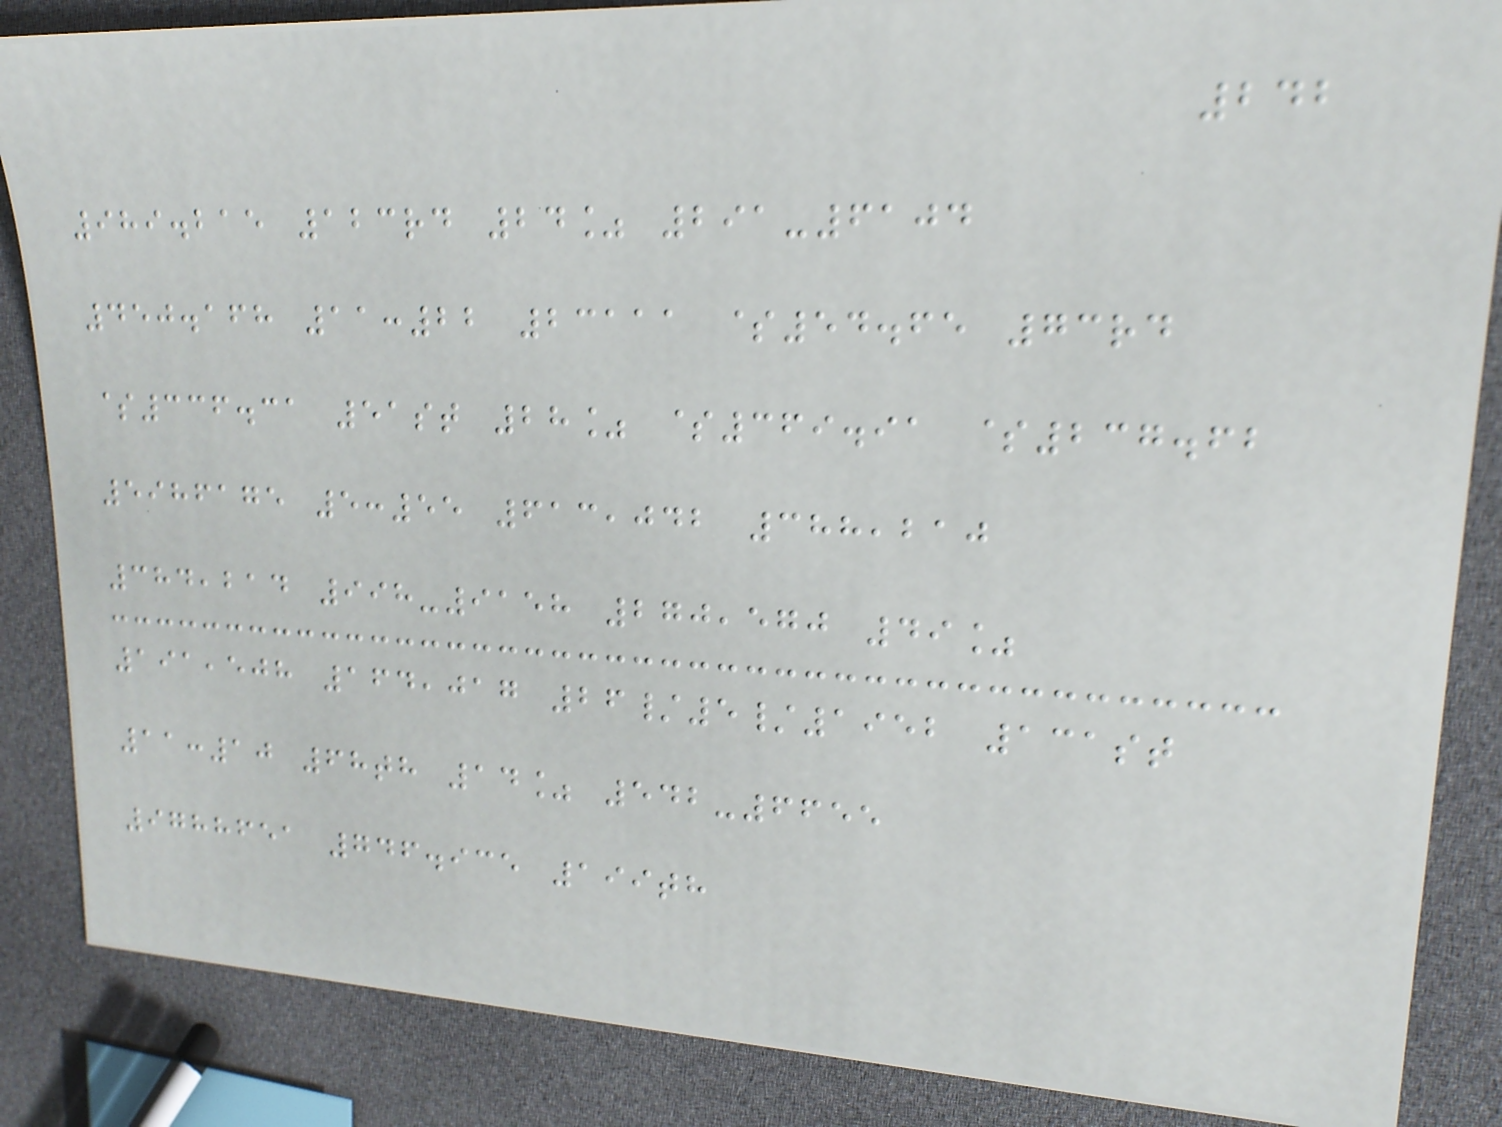242
989.215 123rd 24% 291-6104
450.168 11:22 23111 $54.65 73rd
$336.31 51st 28% $369.91 $237.62
5986175 5:55 613,042 388,210
384,214 998-9158 270,570 49%
191,508 164,017 26/5/1952 131st
11:10 68th 14% 542-6655
9788651 746.935 199th
